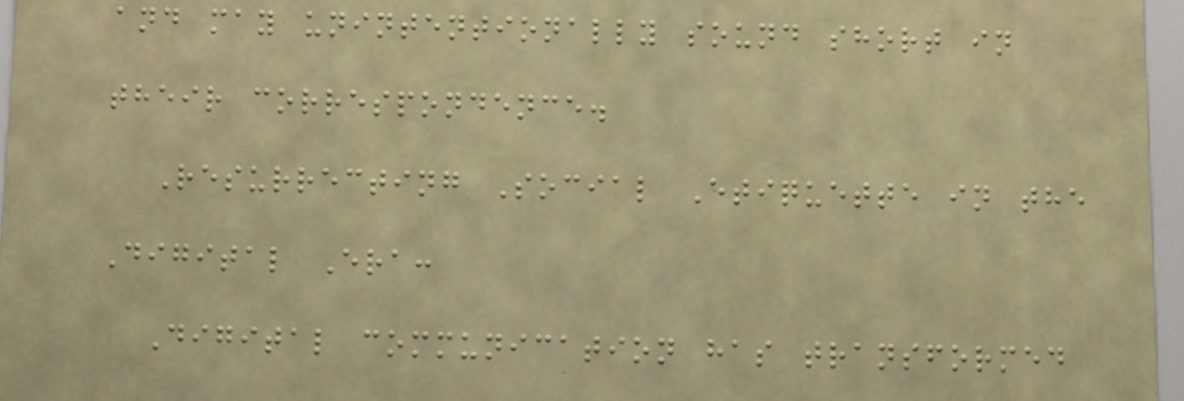and may unintentionally sound short in
their correspondence.
Resurrecting Social Etiquette in the
Digital Era:
Digital communication has transformed
